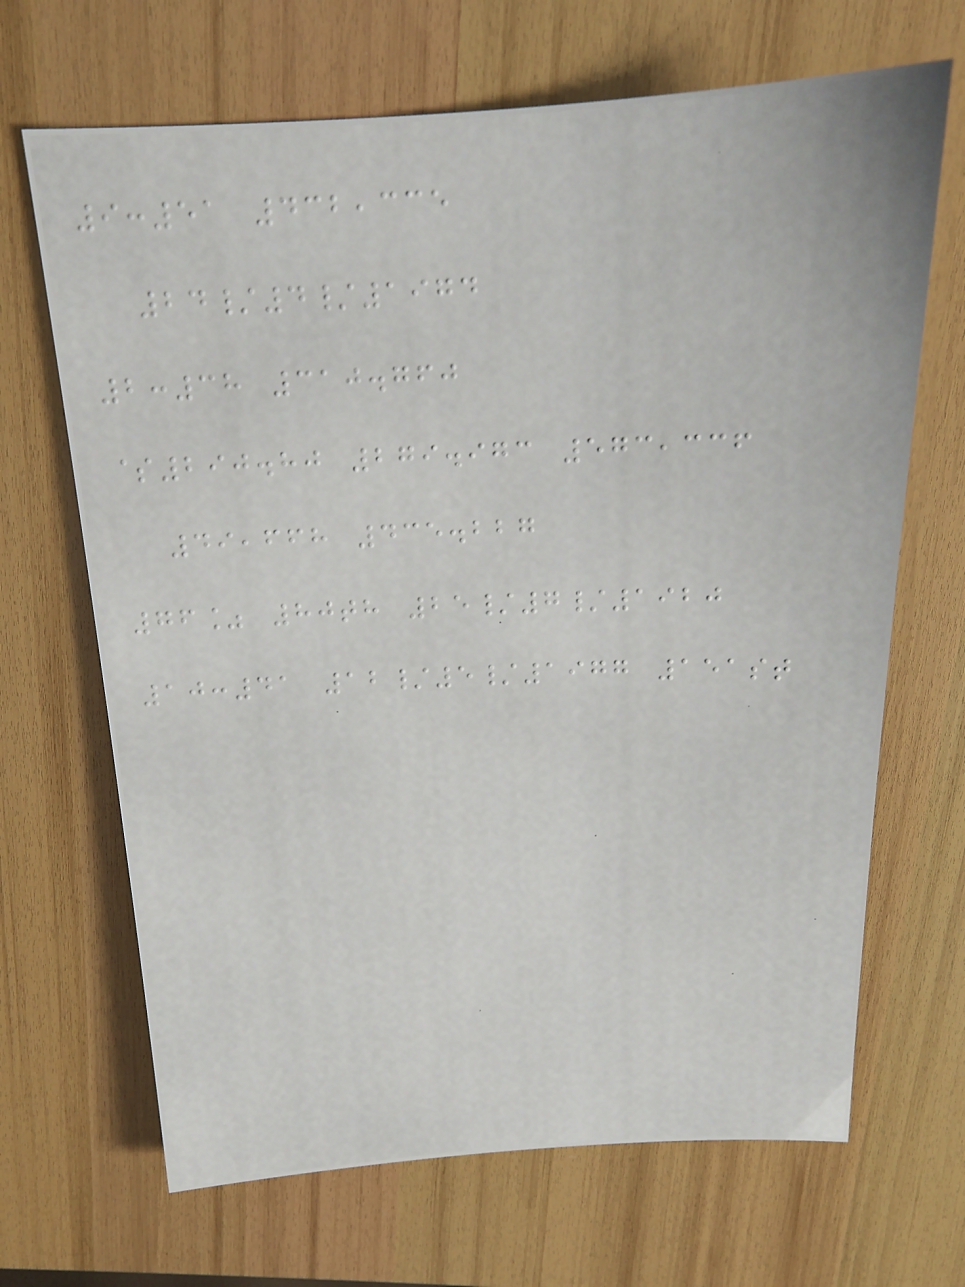9:51 432,335
24/4/1974
2:38 310.760
$290.80 279.973 573,336
49,668 435.227
76% 80th 25/7/1920
10:41 12/5/1977 151st
